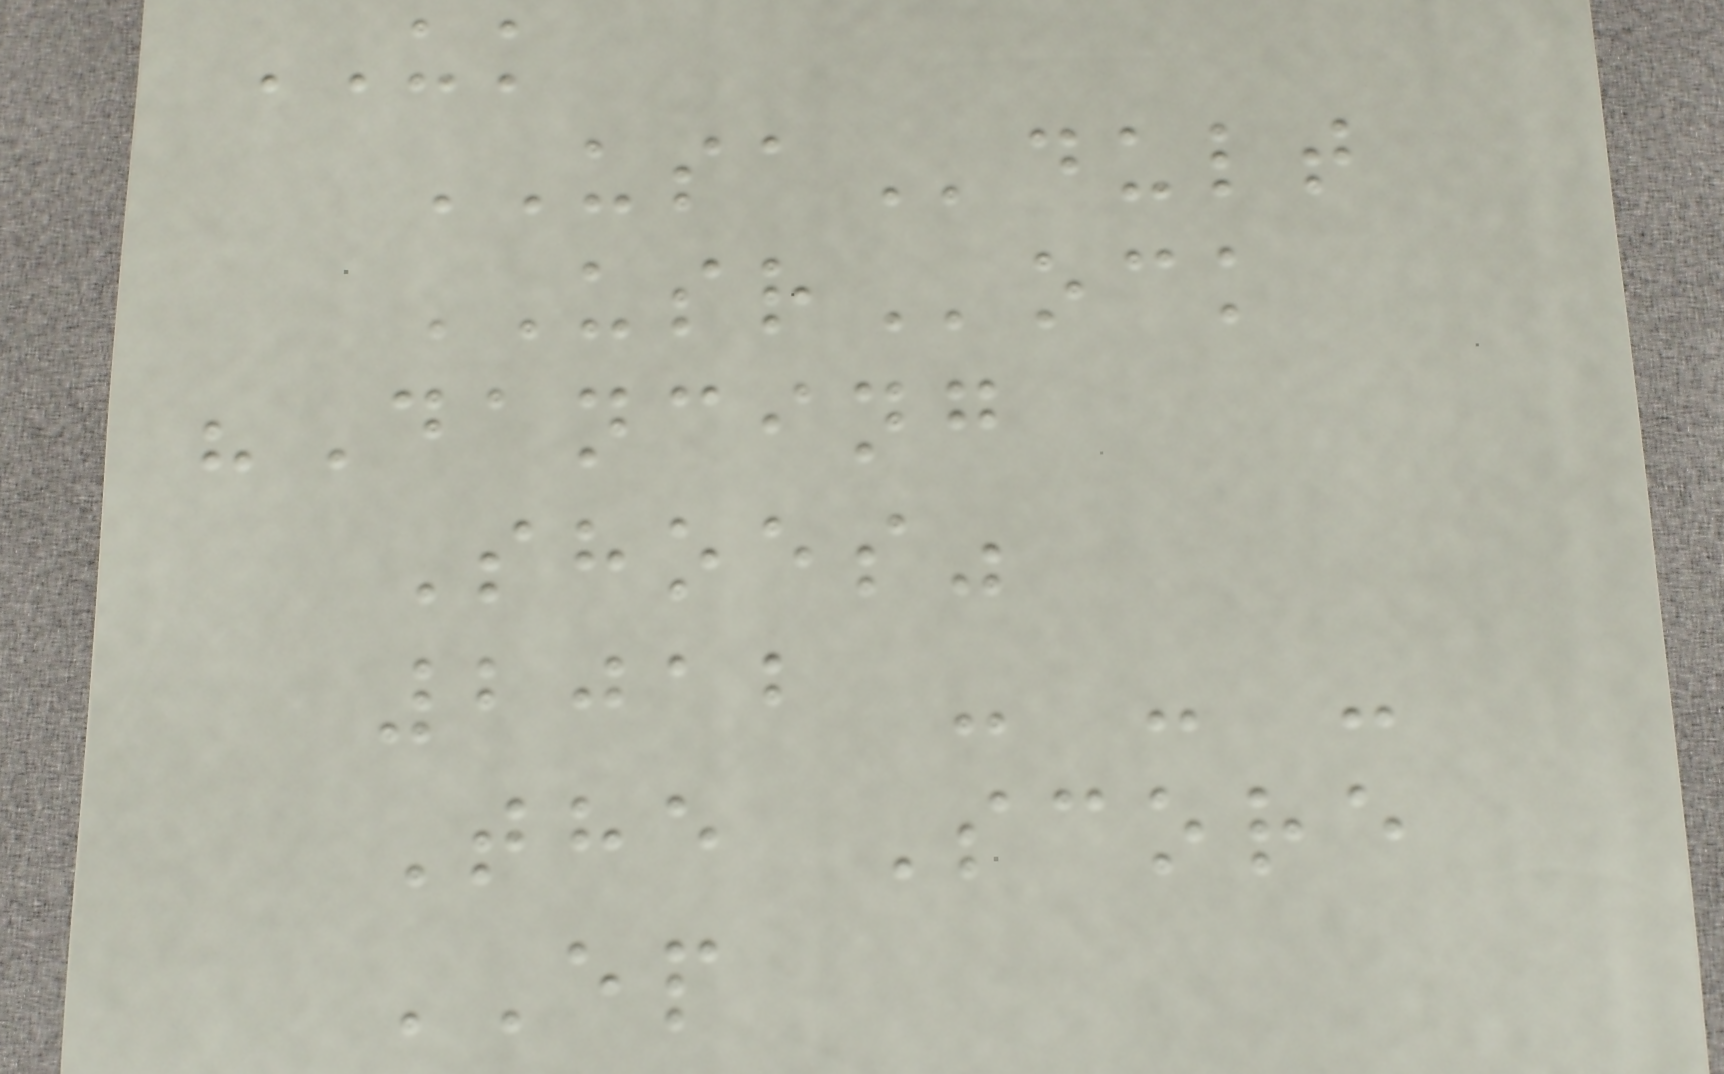UK
USAdult
USRock
"Dancing
Shoes"
2012 - - -
The Score
EP
